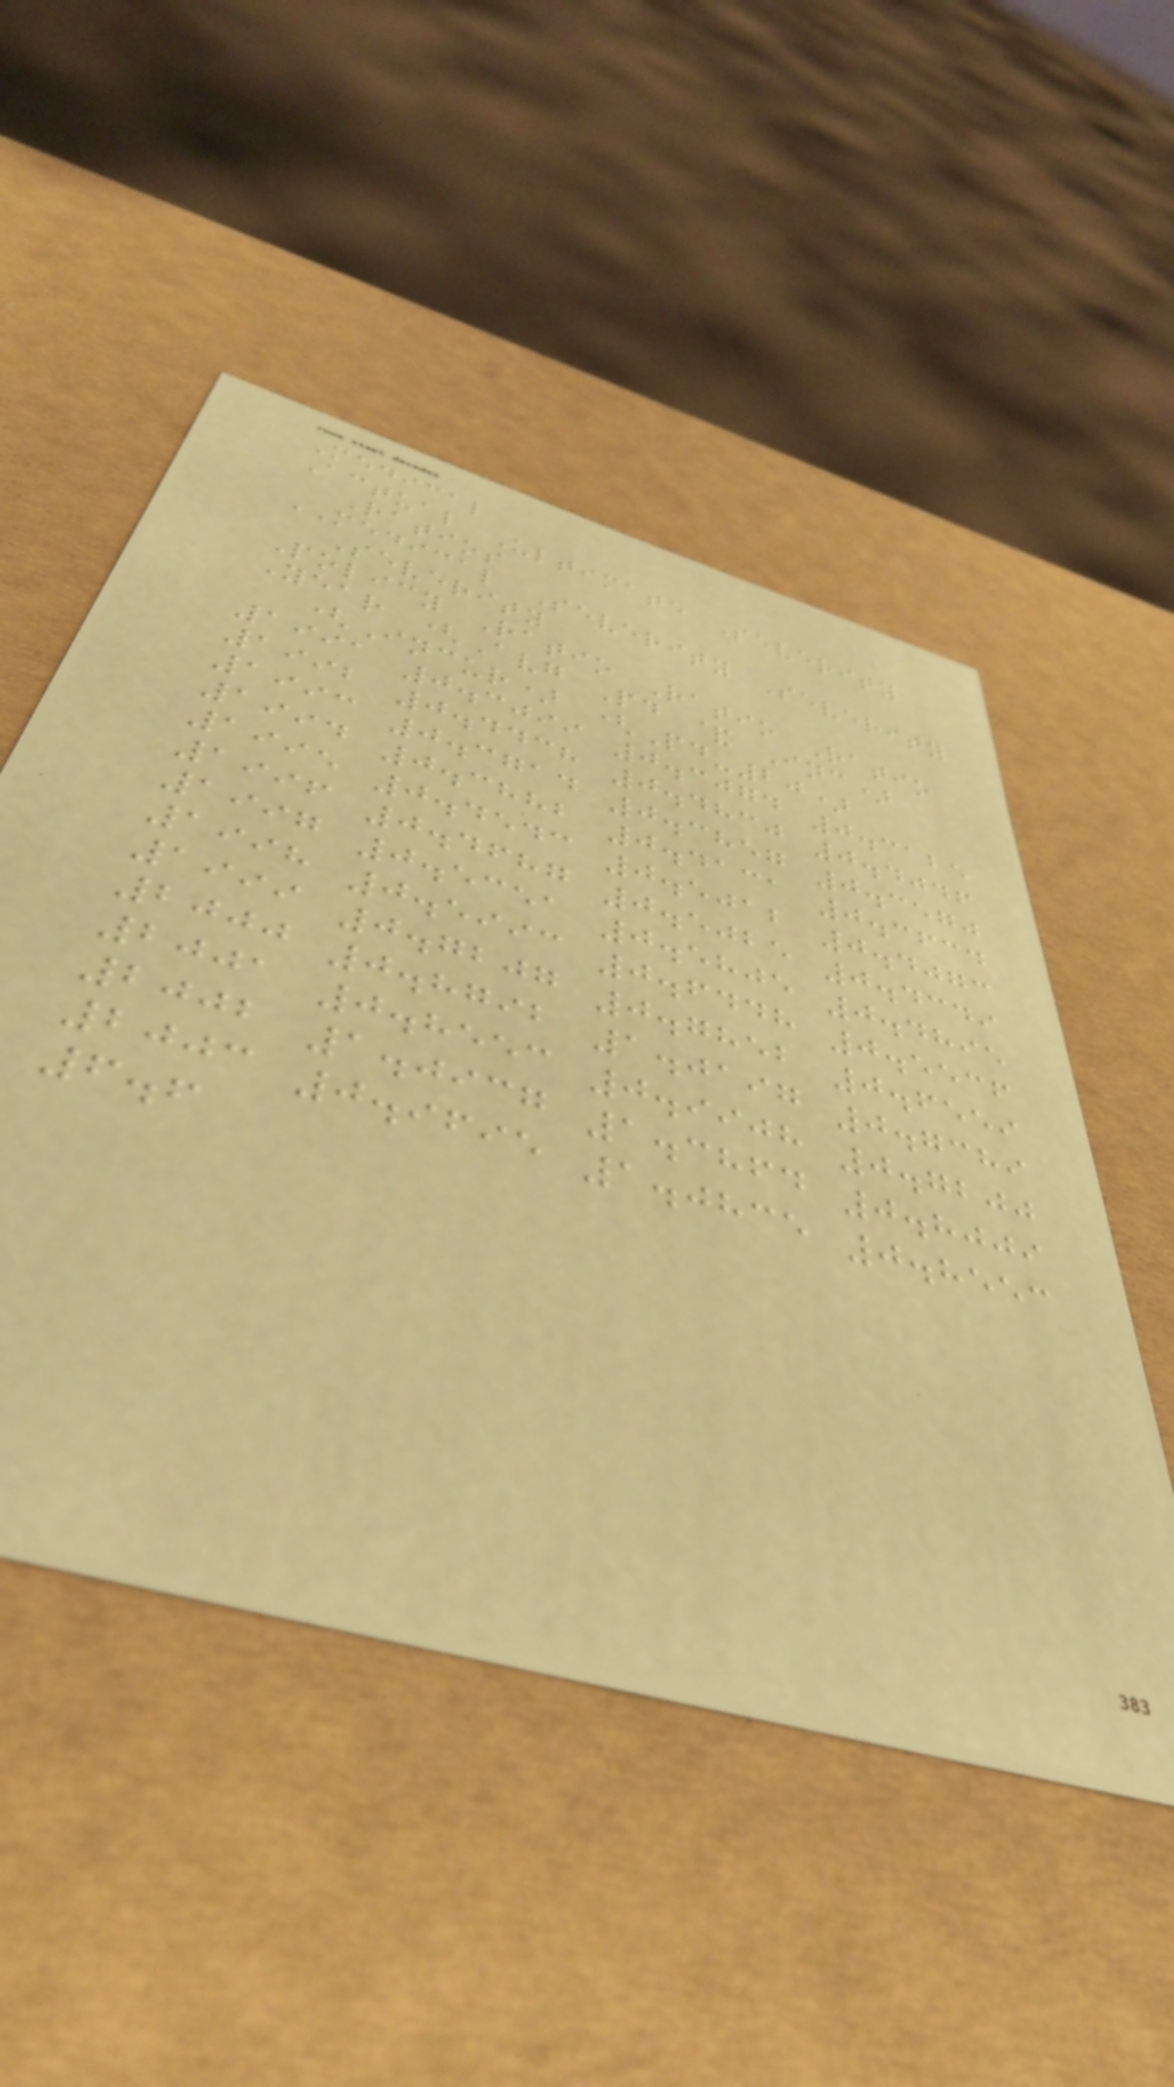Medical
Actual Ultimate Severity
Ratios
MEDICAL Severity Severity
Severity
Policy Ratio Ratio Ratio
Year (Avg Pd & Inc)
(Incur) (Pd-20)
1991 0.3099 0.3074 0.3125
1992 0.4438 0.4830 0.4046
1993 0.3714 0.3857 0.3570
1994 0.3882 0.4131 0.3634
1995 0.4543 0.5012 0.4073
1996 0.4687 0.5025 0.4349
1997 0.5351 0.5805 0.4895
1998 0.5993 0.6448 0.5536
1999 0.7207 0.7852 0.6559
2000 0.8792 1.0197 0.7389
2001 0.8553 0.9908 0.7200
2002 1.0937 1.3864 0.8009
2003 0.9695 1.0835 0.8553
6.6
